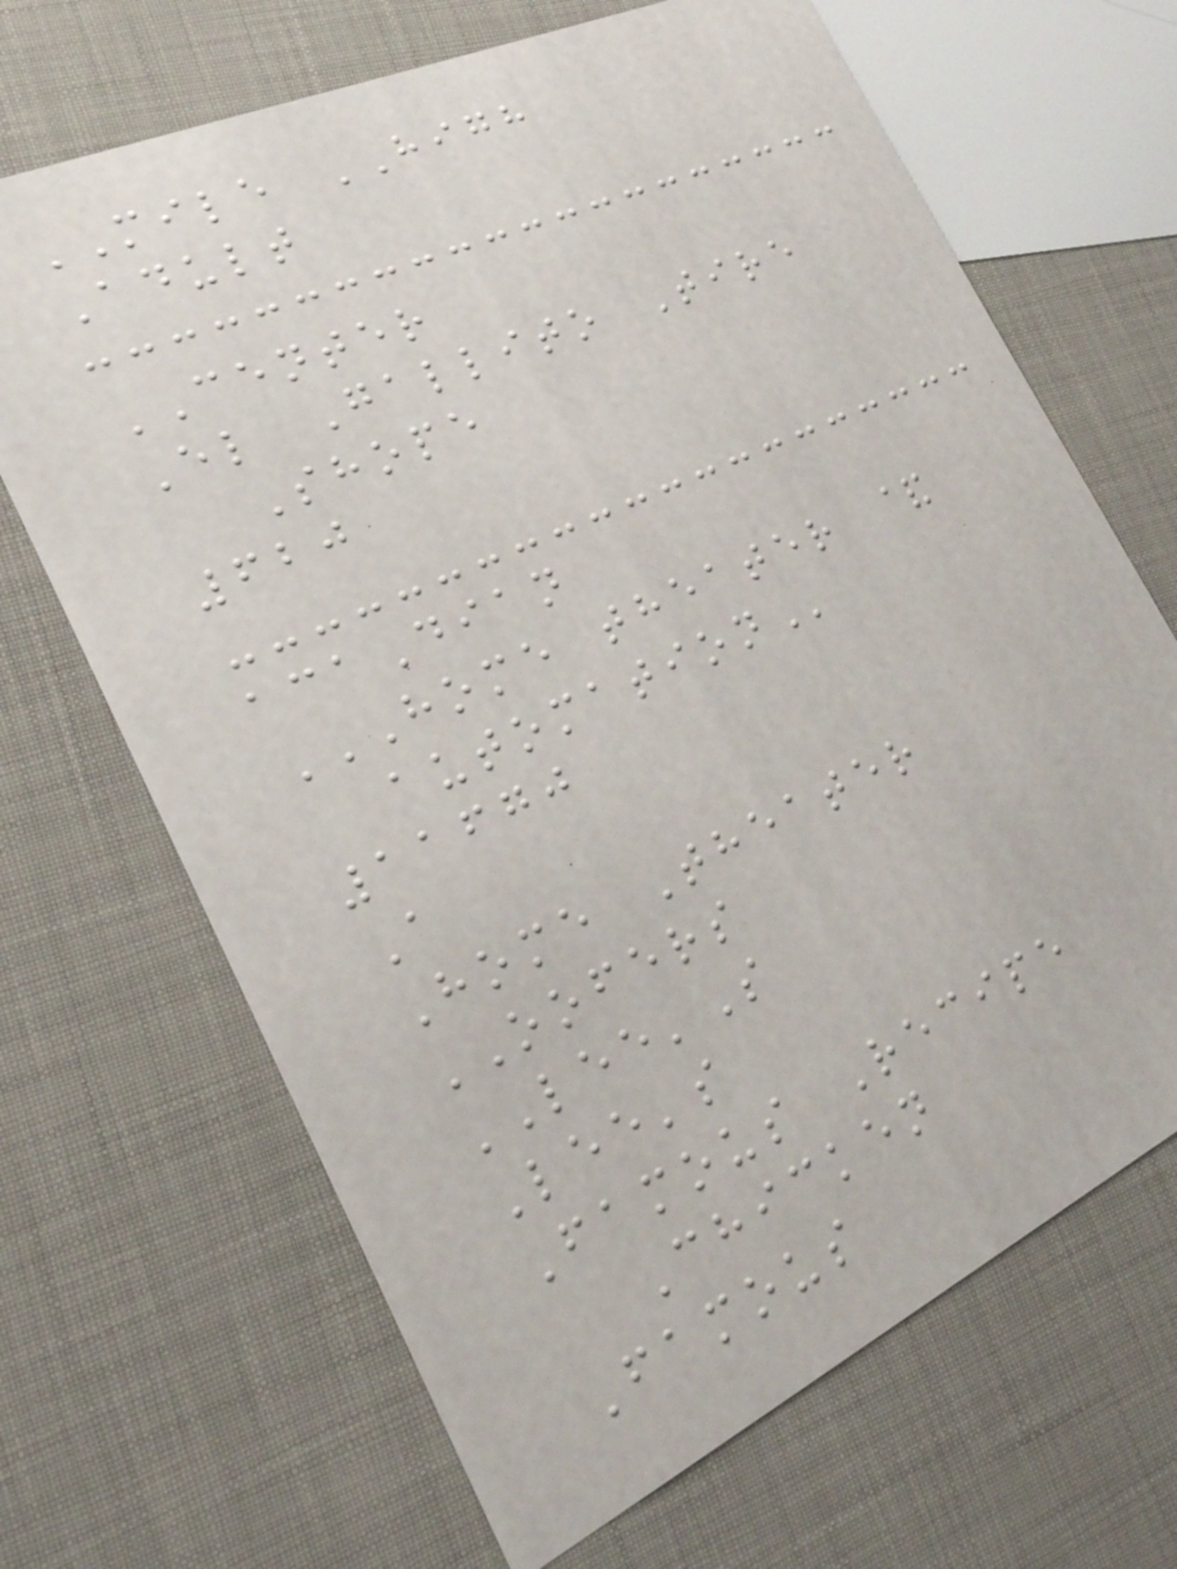MILE HIGH
Adult
CENTER
El Gallito Tire
Shope
620
acaDian
HOME THEATER &
AUTOMATION
11670
A
Home Theater
OOFERS
LEE'S
Lee's
Famous Recipe
Chicken
Famous
